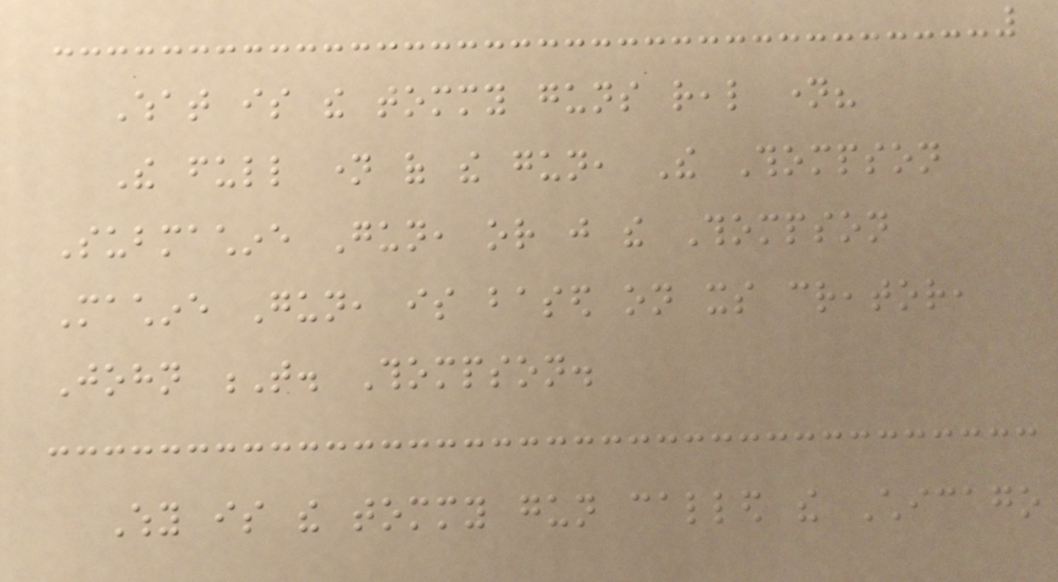What is the tommy guns real name?
The full name of the gun, The Thompson
Submachine Gun, or just the Thompson
Machine Gun, is based on its creator,
John T. Thompson.
Why is the tommy gun called the Chicago
